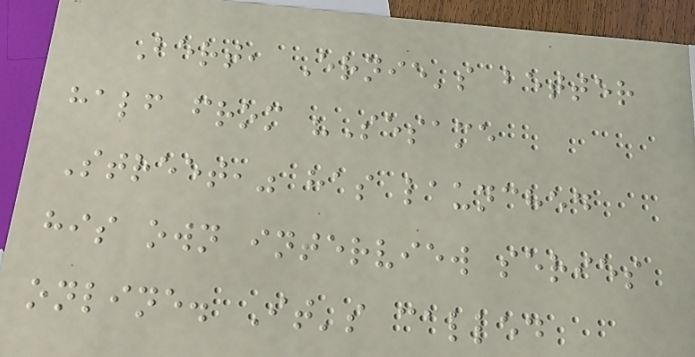Bert, Ernie's better
half from "Sesame
Street," has launched
his own interview series
online. It's called
